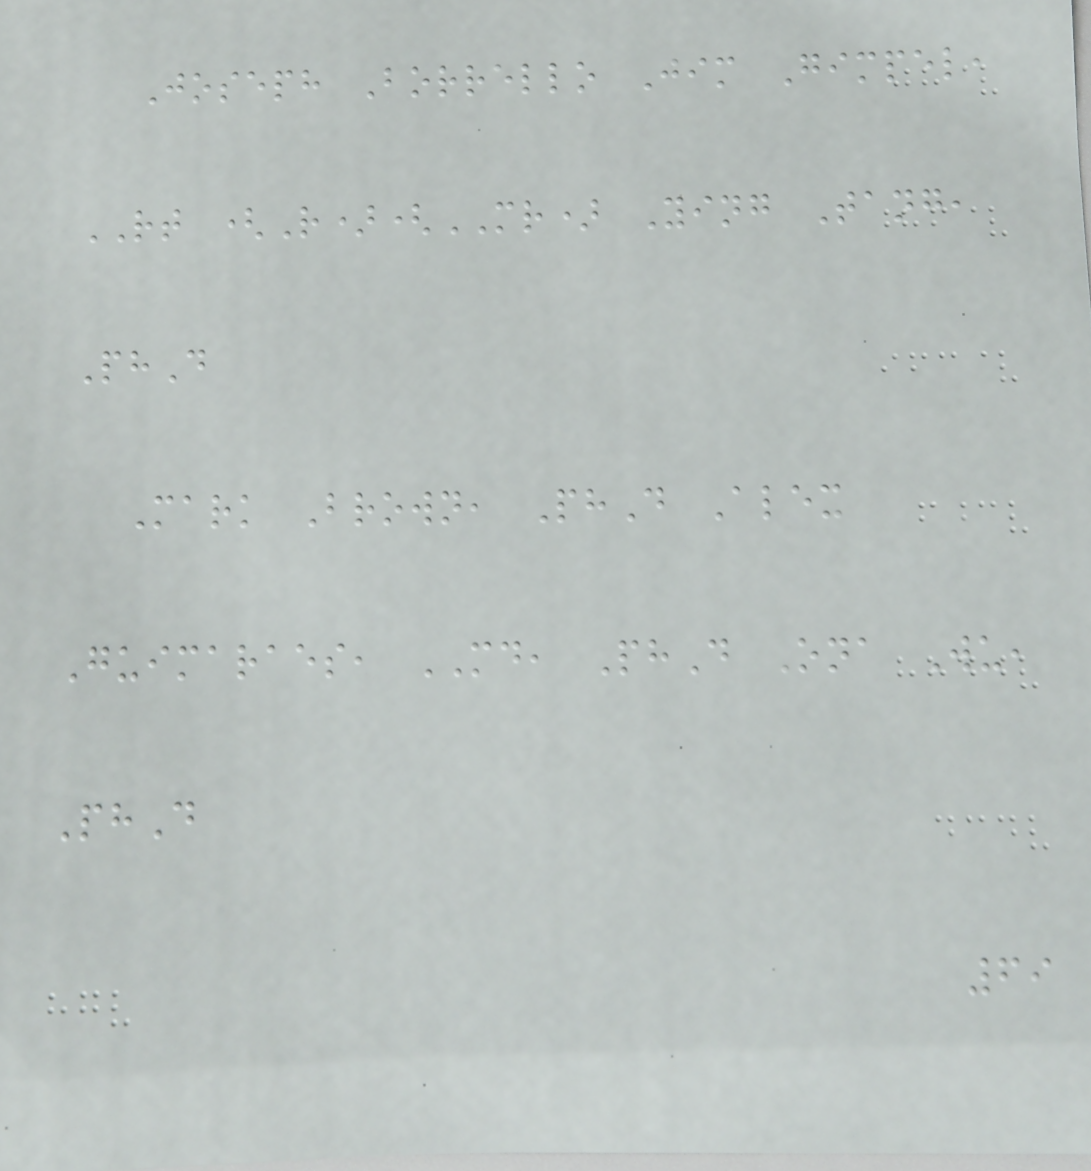Joseph Borrello Jim Gimpel,
RT (R)(MR) Ying Tang,
PhD
Mark Brown, PhD Alex
Guimaraes, MD, PhD Ona Wu,
PhD
69
